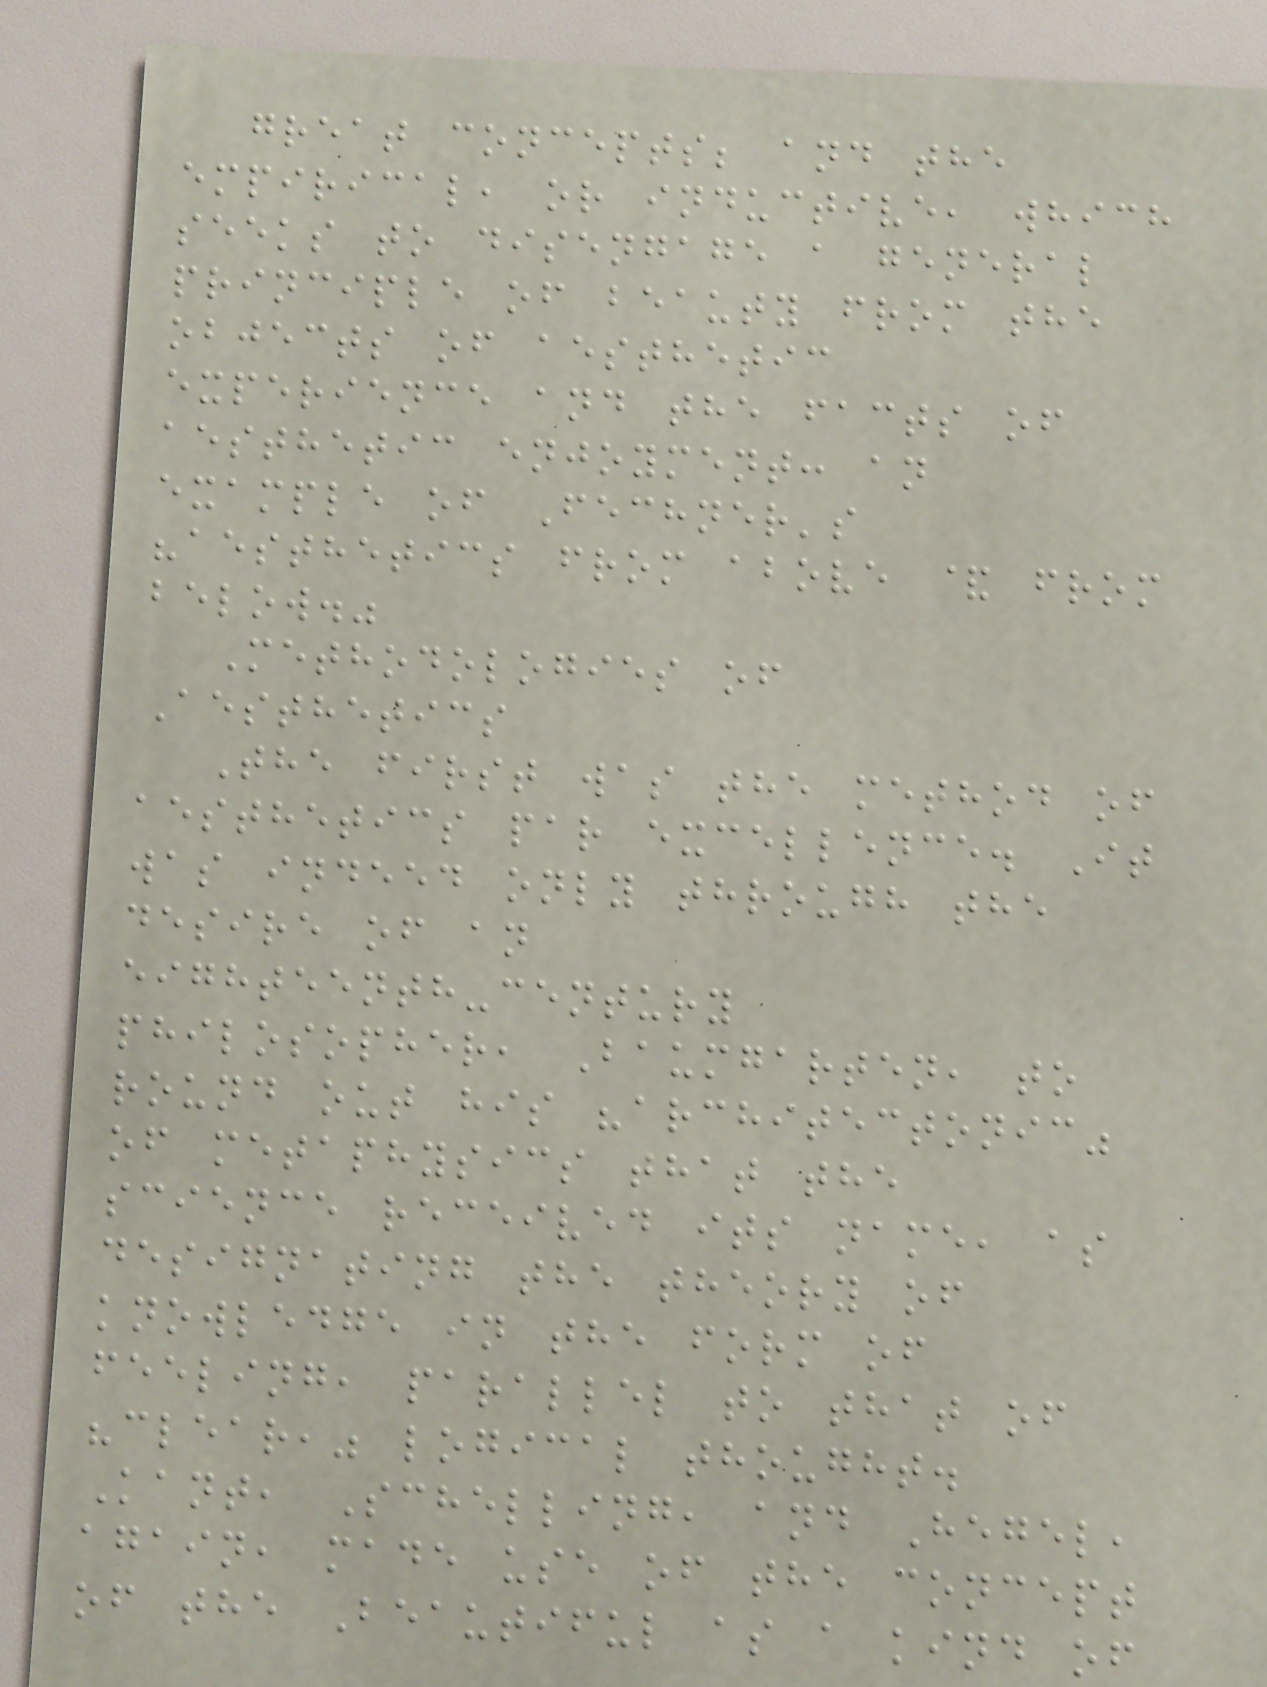great concepts; and the
empirical, or inductive, which
seeks to disengage a general
principle of beauty from the
objects of aesthetic
experience and the facts of
aesthetic enjoyment: an
example of Fechner's
"aesthetics from above & from
below."
Methodologies of
Aesthetics
The first was the method of
aesthetics par excellence. It
was indeed only through the
desire of an
eighteenth-century
philosopher, Baumgarten, to
round out his "architectonic"
of metaphysics that the
science received its name, as
designating the theory of
knowledge in the form of
feeling, parallel to that of
"clear," logical thought.
Kant, Schelling, and Hegel,
again, made use of the concept
of the Beautiful as a kind of
